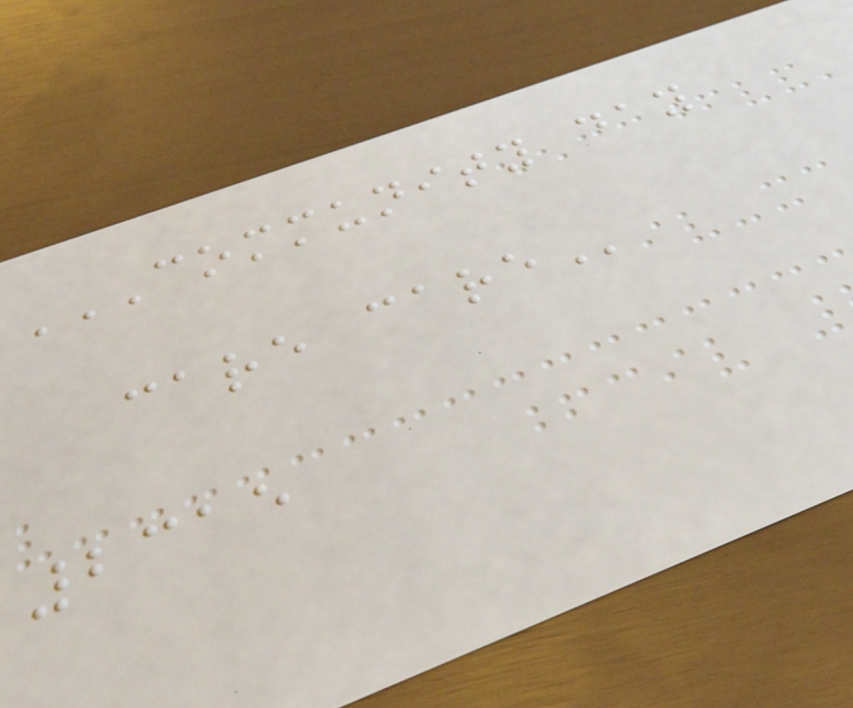COMMUNITY DAY
CARE CARE
2315
